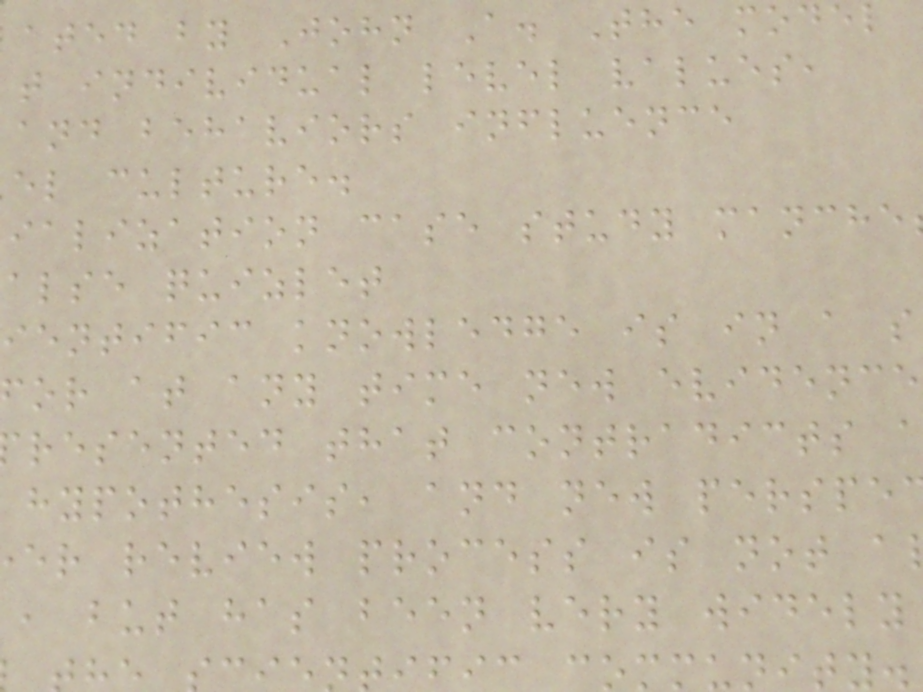ated by John A. The model
t individual level values,
and behaviors influence
el culture.
ialization case study manche
alse quizlet
ientific knowledge is in a s
or at any time new evidence
resented that contradicts
hypothesis, and new perspe
er review process is not a
, but has been very widely
